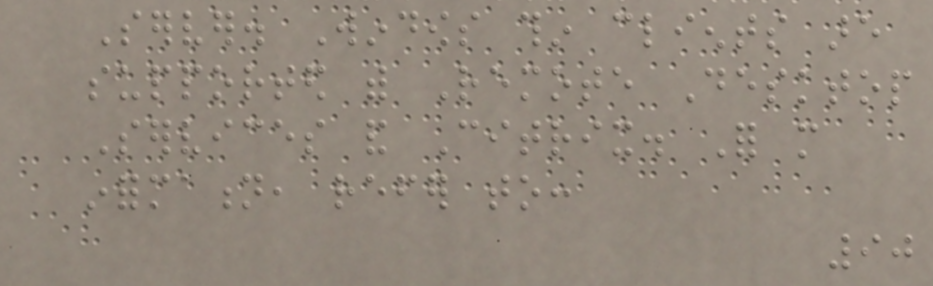Server. Windows thin clients are
supported with Remote Desktop
Services and Citrix. For more
information, refer to:
90
